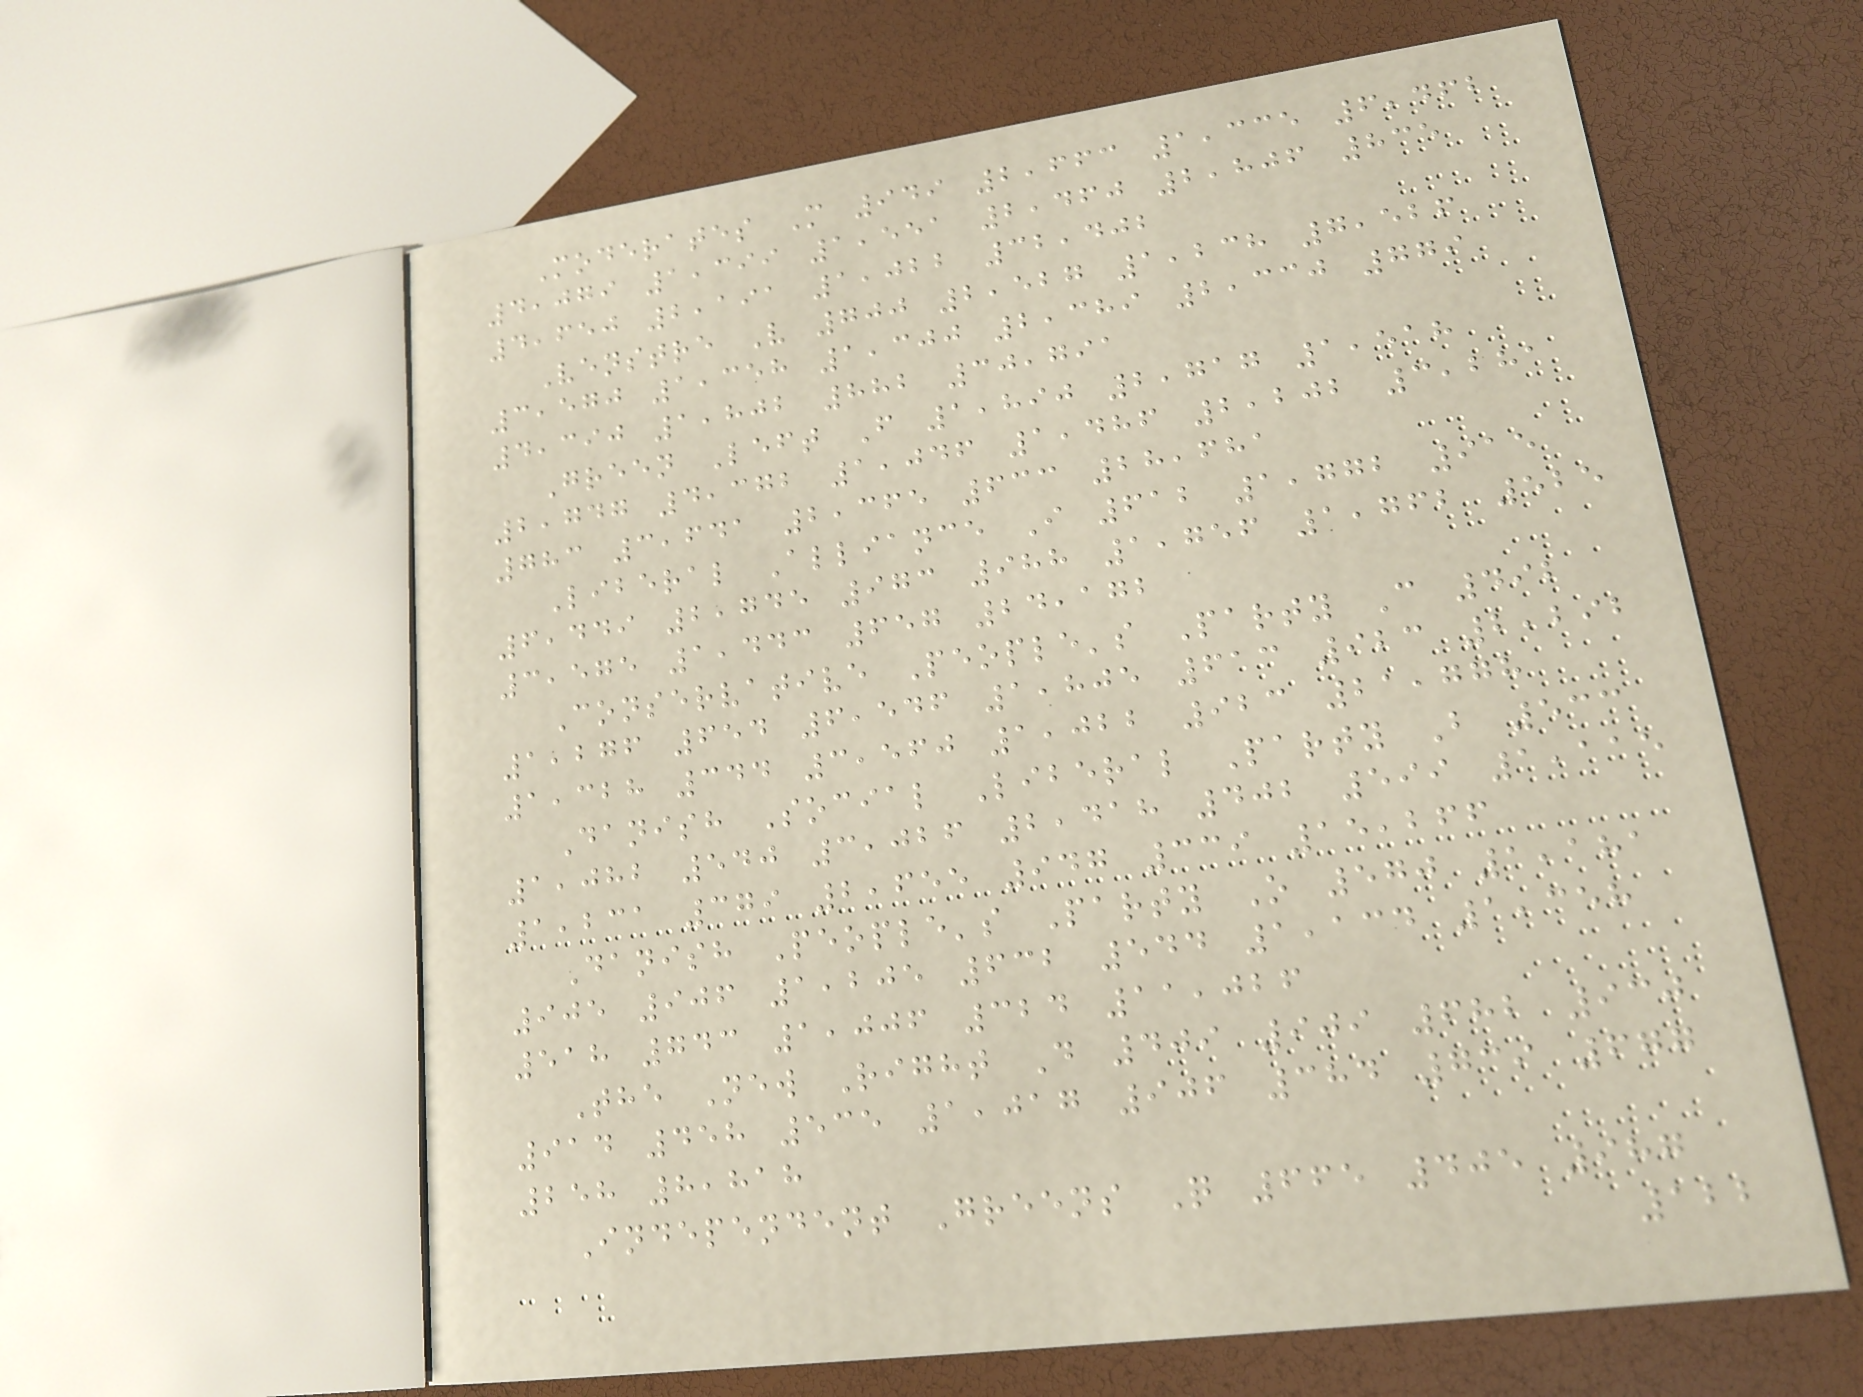Moderates M 949 2,663 1,335 6,462
4,079 1,399 1,551 2,460 2,806 835
4,650 2,191 1,022 32,402
Venstre V 700 2,527 1,238 7,526
3,570 1,358 1,300 2,389 2,330 779
4,390 1,802 882 30,791
Green Left F 1,890 2,717 1,518
2,747 4,372 1,046 1,486 2,202 3,281
783 3,641 2,365 633 28,681
Liberal Alliance I 612 1,772 915
6,449 2,745 973 988 1,756 1,762 525
3,575 1,443 657 24,172
Conservative People's Party C 492
1,276 654 6,546 1,805 613 923 2,292
1,328 344 3,560 1,022 923 21,778
Danish Social Liberal Party B 533
1,082 540 3,026 2,418 402 599 1,115
1,231 379 2,655 947 339 15,266
Danish People's Party O 570 1,181
905 906 1,205 632 544 1,134 1,358
518 743 1,006 324 11,026
The New Right D 409 909 682 930
914 458 535 1,017 906 384 739 677
258 8,818
Independent Greens Q 665 405 987
122
